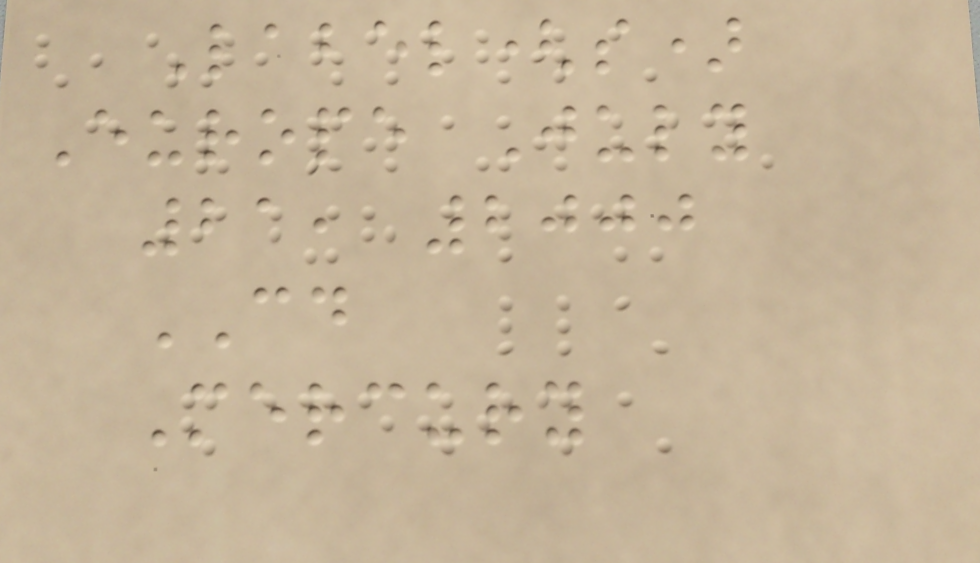Label(s)
Europe July
21, 2000
CD
Mercury
